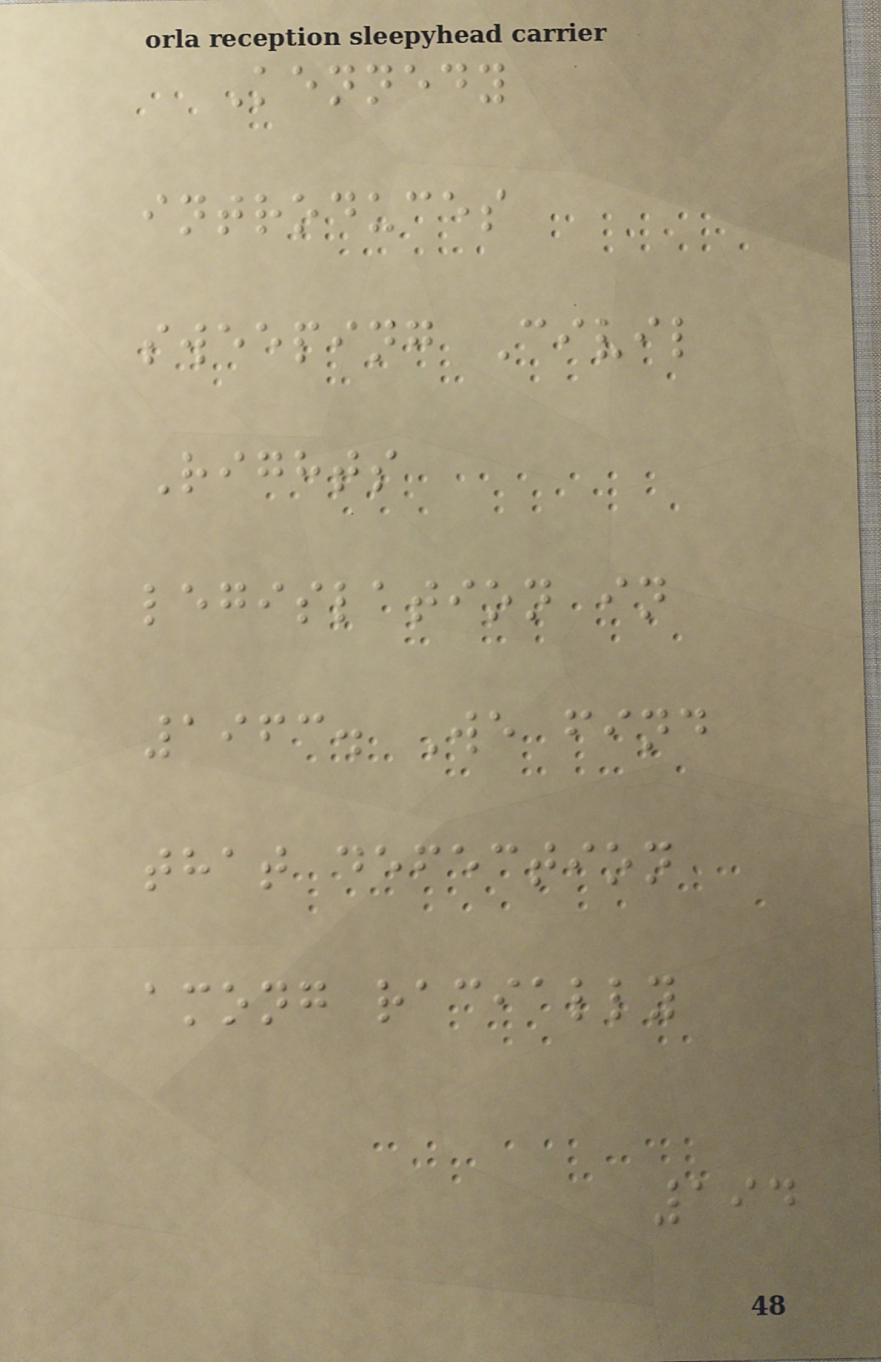Kennedy
introduces
sweeping Civil
Rights
legislation in
1963. We find
that defection
among racially
194
